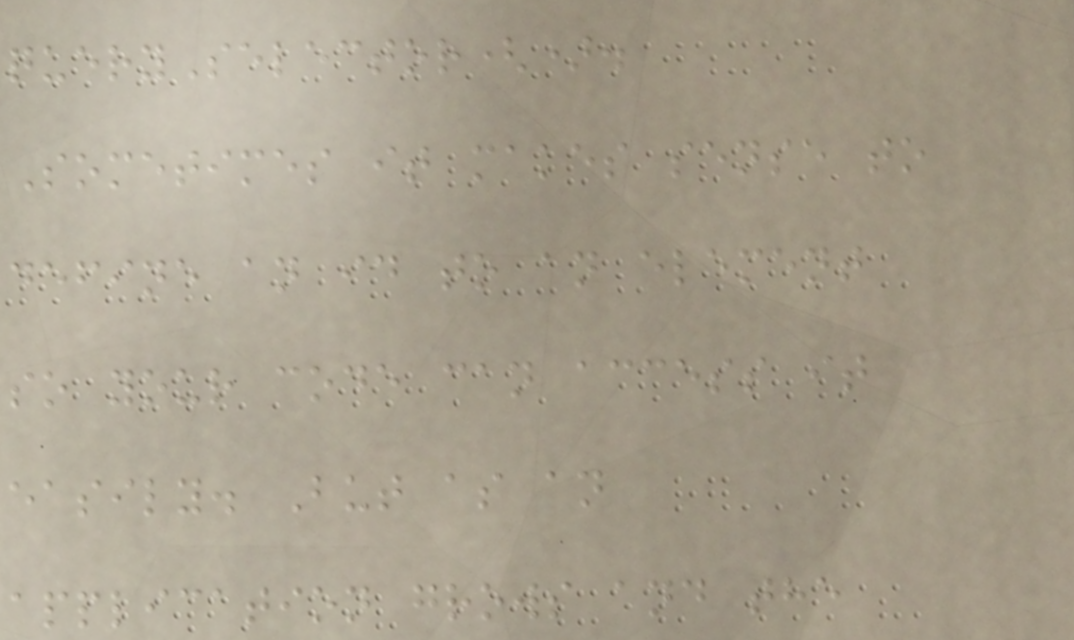querySelector().
Sometimes it makes sense to
define an id to an element
so your code can access it
easily. But as an
application grows and the
